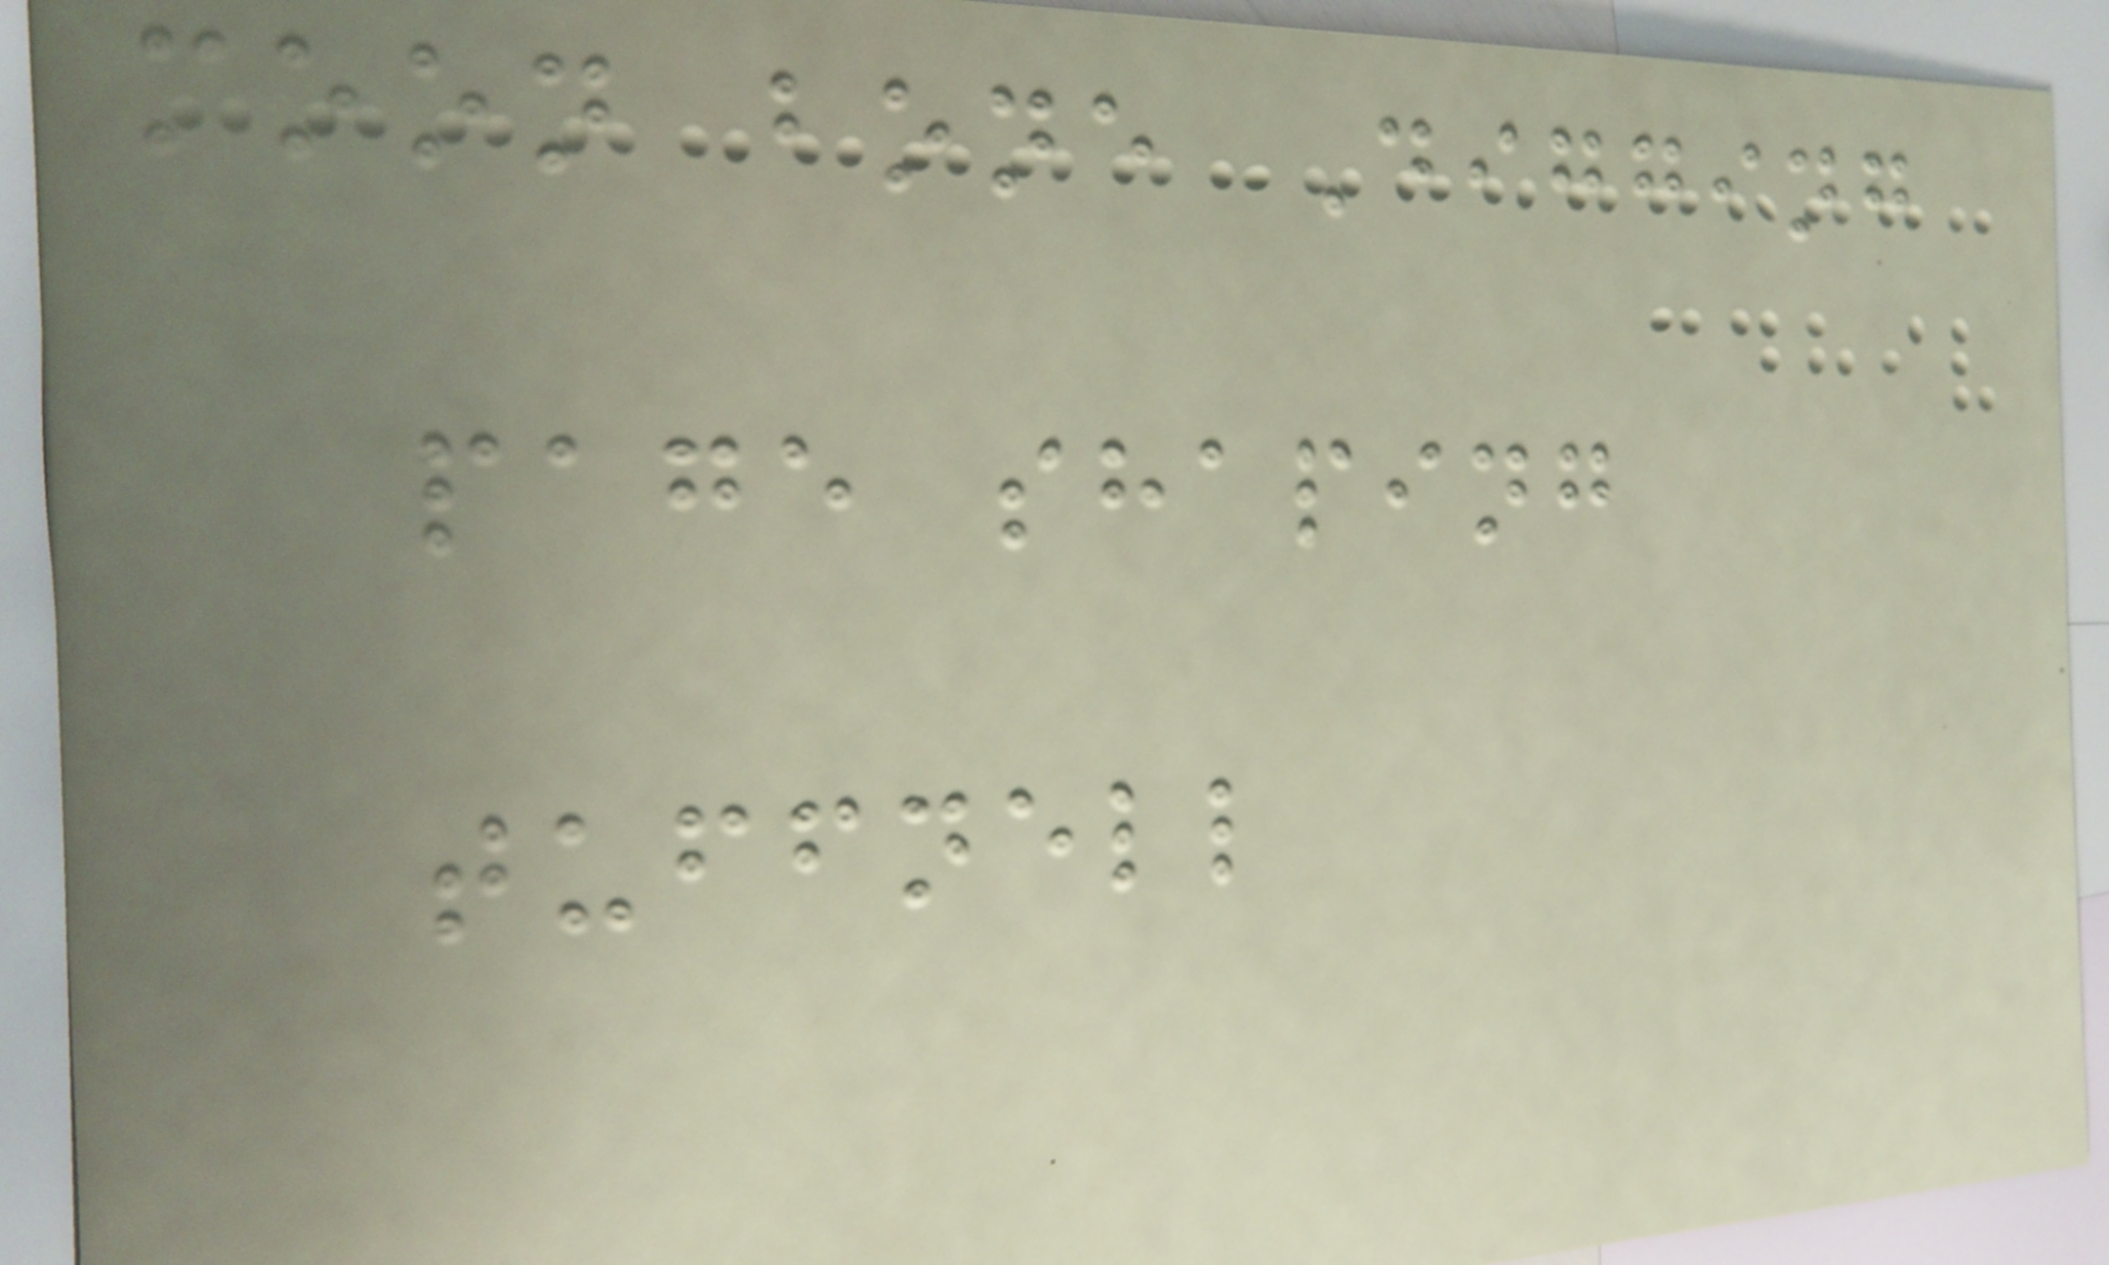moon bone Digging
page shaping
tuffnell
